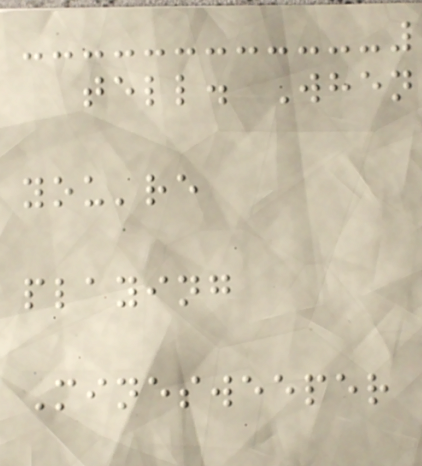tell. When
you're
playing
Minesweeper
